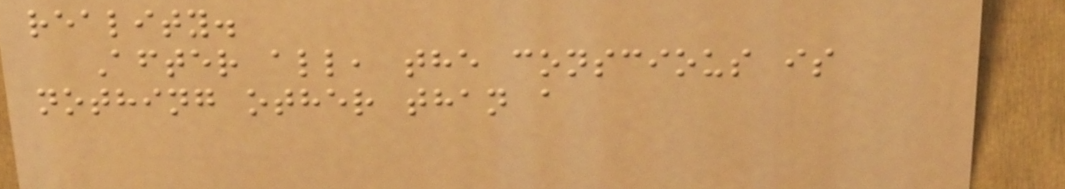reality.
After all, the conscious is
nothing other than a
